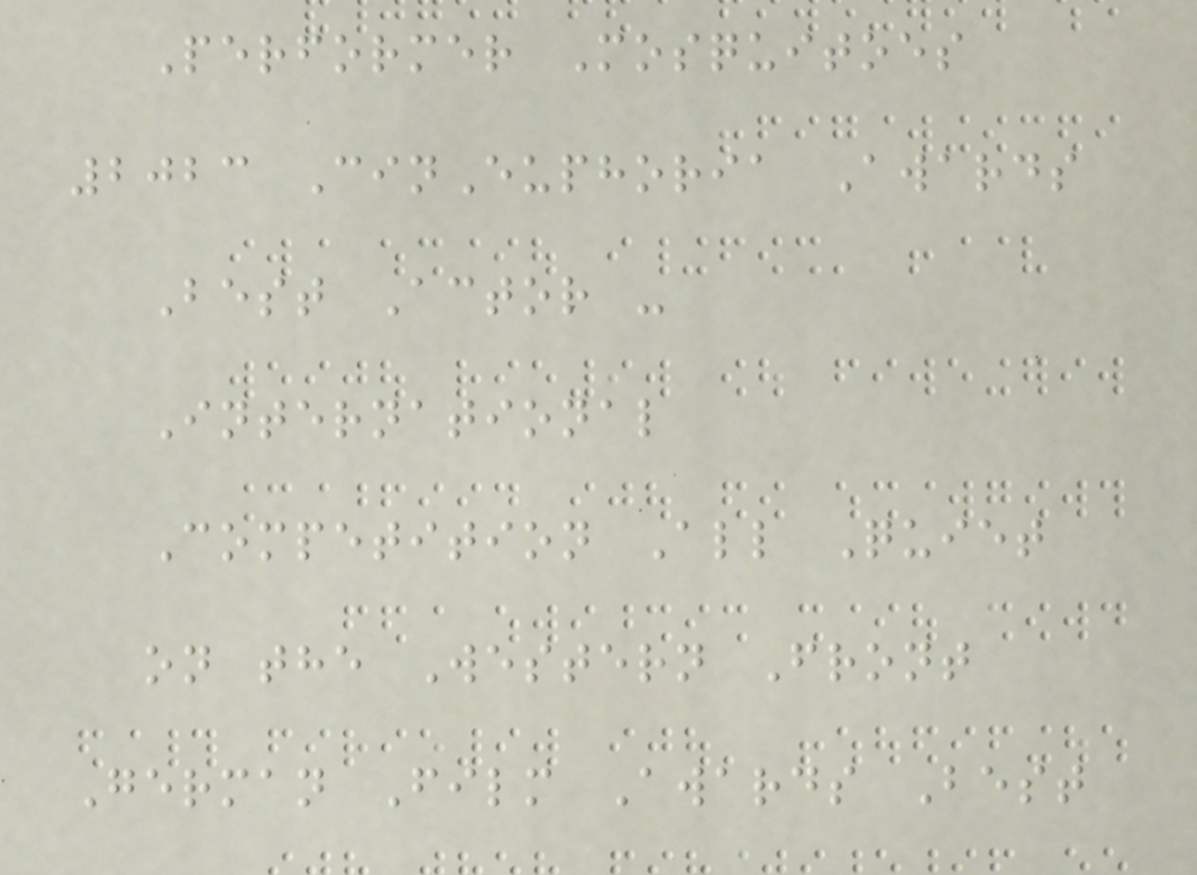Performer Mosquitoes
2023 CinEuphoria Awards
Best Actor -
International
Competition All Quiet
on the Western Front
German Film Awards Best
